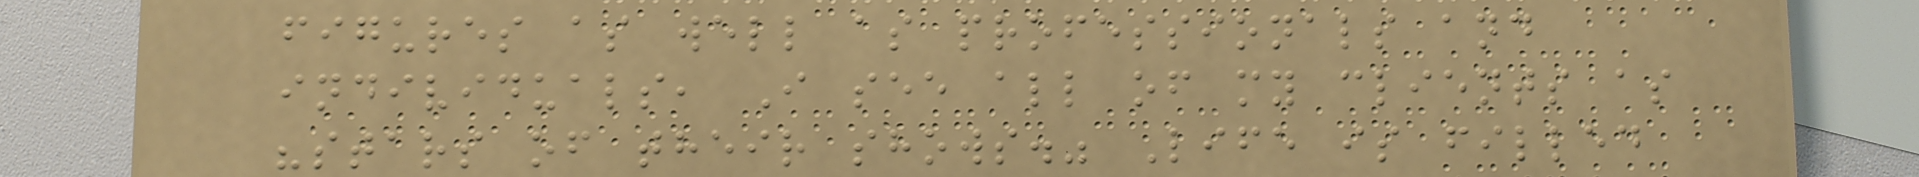figures as well as professionals and
individuals, I see all of my clients as
"stars of their shows." Life is filled
